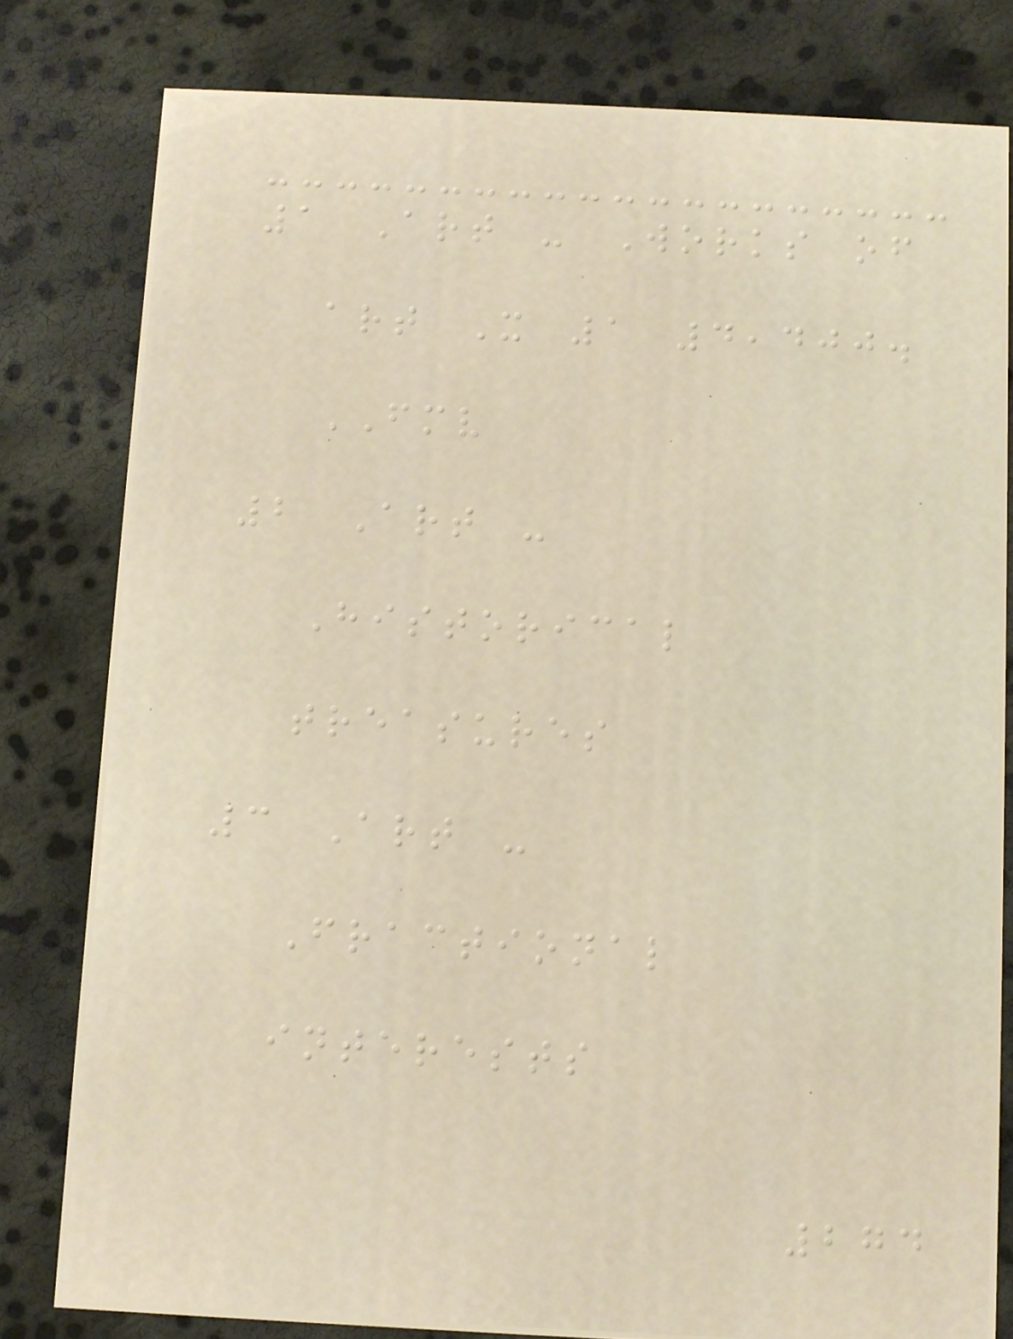1 Art - Works of
art X 1 4,400.
FMV
2 Art -
Historical
treasures
3 Art -
Fractional
interests
274
